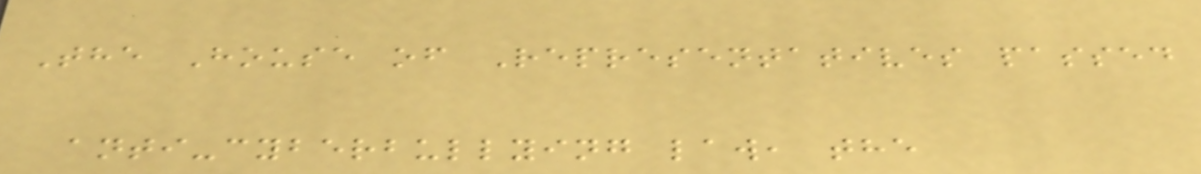The House of Representatives passed
anti-cyberbullying law, the
